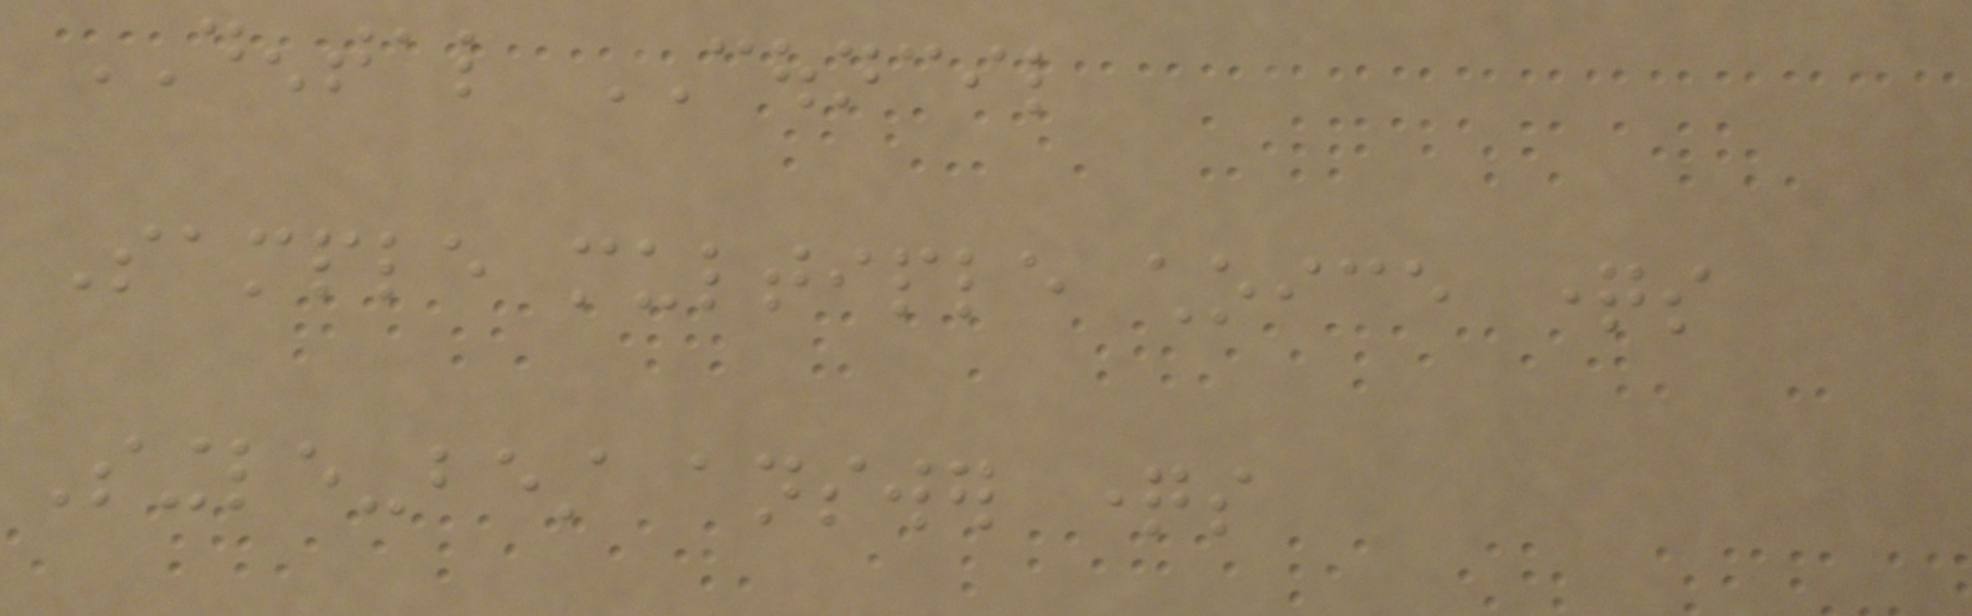DENTAL COUNCIL
Sample multiple choice questions
Single-best answer questions
